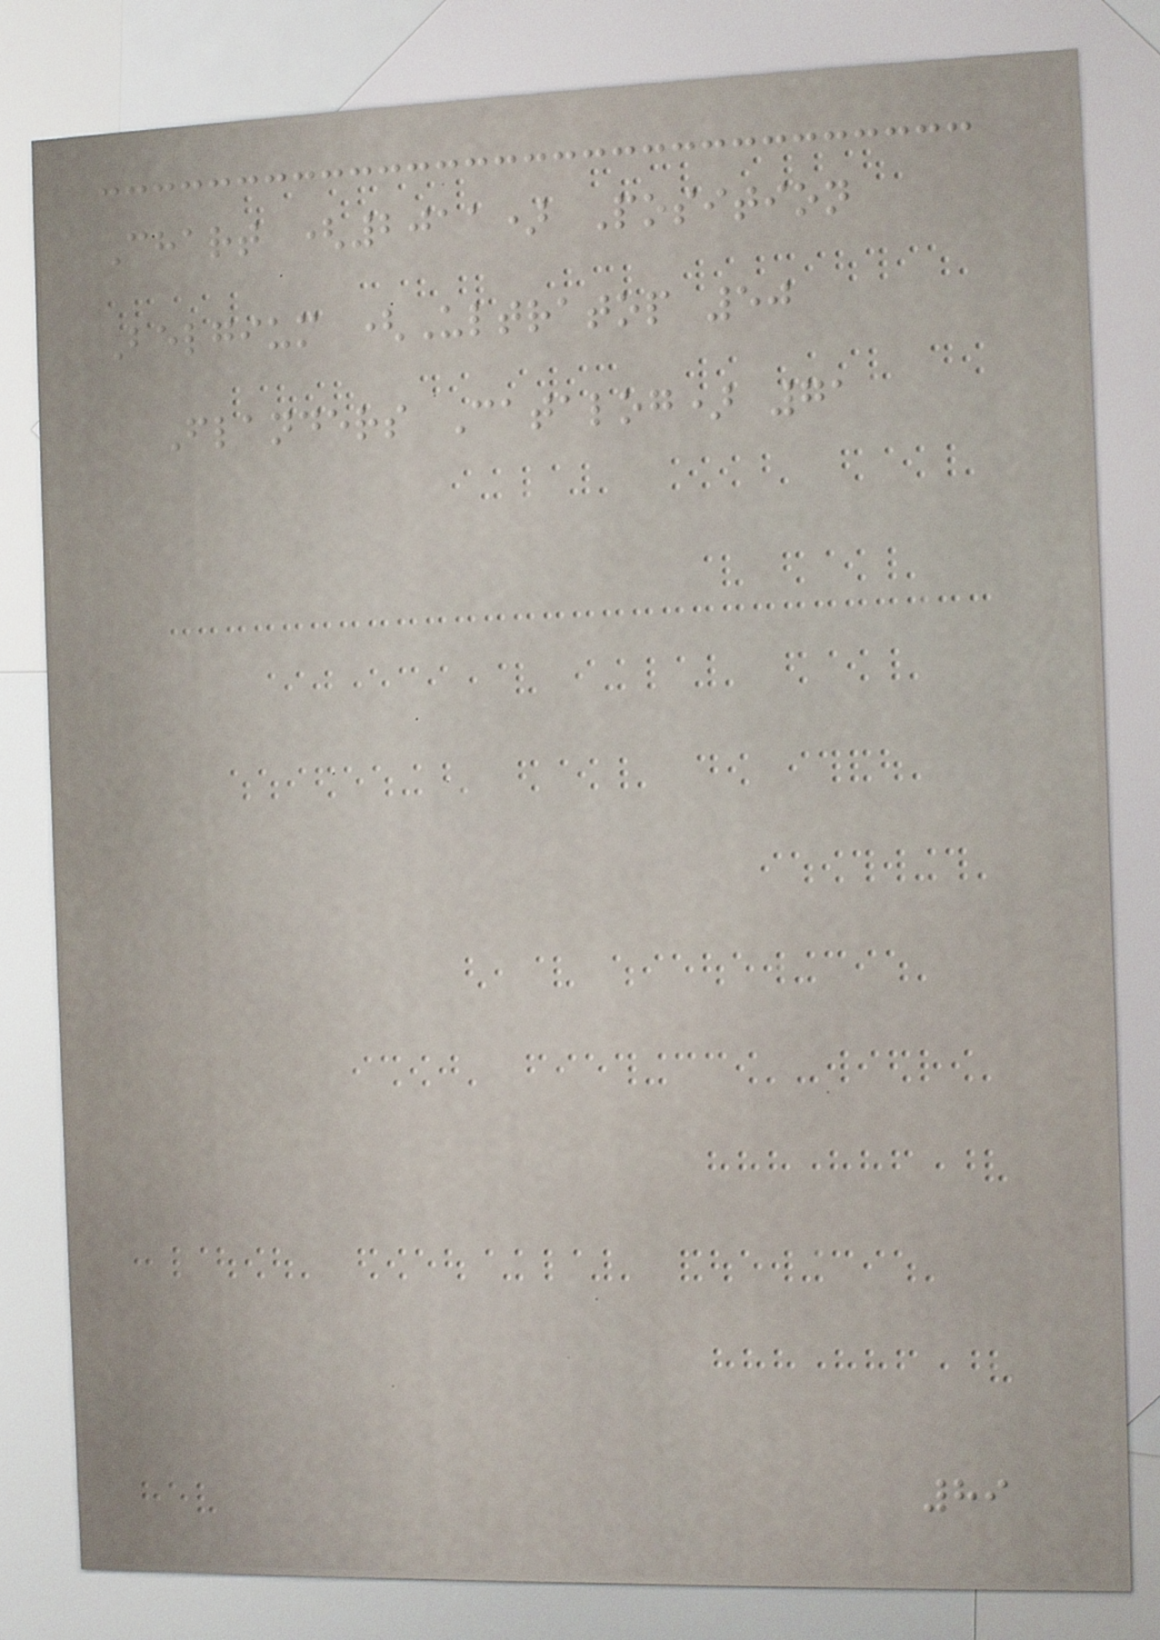Chart (2011) Position
Belgium (Ultratop 50
Flanders Catalog) 71
89
